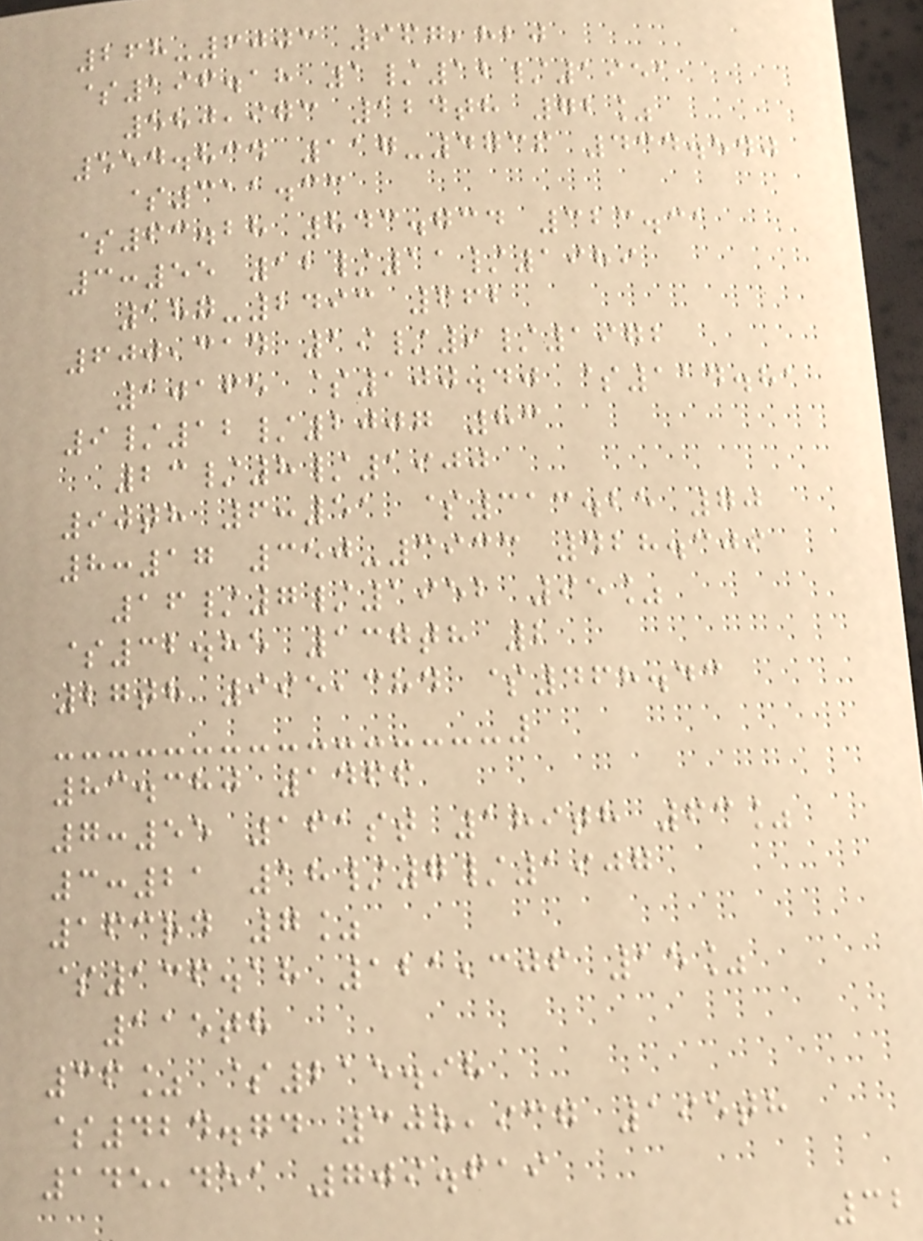268-6003 967,820
$196.18 1/12/1951
580,973 124th 72%
554.834 117-4736 434.540
$311.33
$63.28 843.734 323.31
3:55 12/11/1989
187-2493 662
600,314 19/9/1972
10165 $100.40 $114.81
9/12/2007 83
23/8/1900
90th 6:51 $313.25 70
8:17 350-3933 428.309
16/7/1952 95%
$32.85 137th 2
27th 995,384 $468.43
83.380 1466
7:55 161st 189th 63%
3:21 18/7/1907
163rd 7%
$136.18 121,306 15%
115th
36% $215.98
$424.74 308,937 195th
145,451 709.619
32
